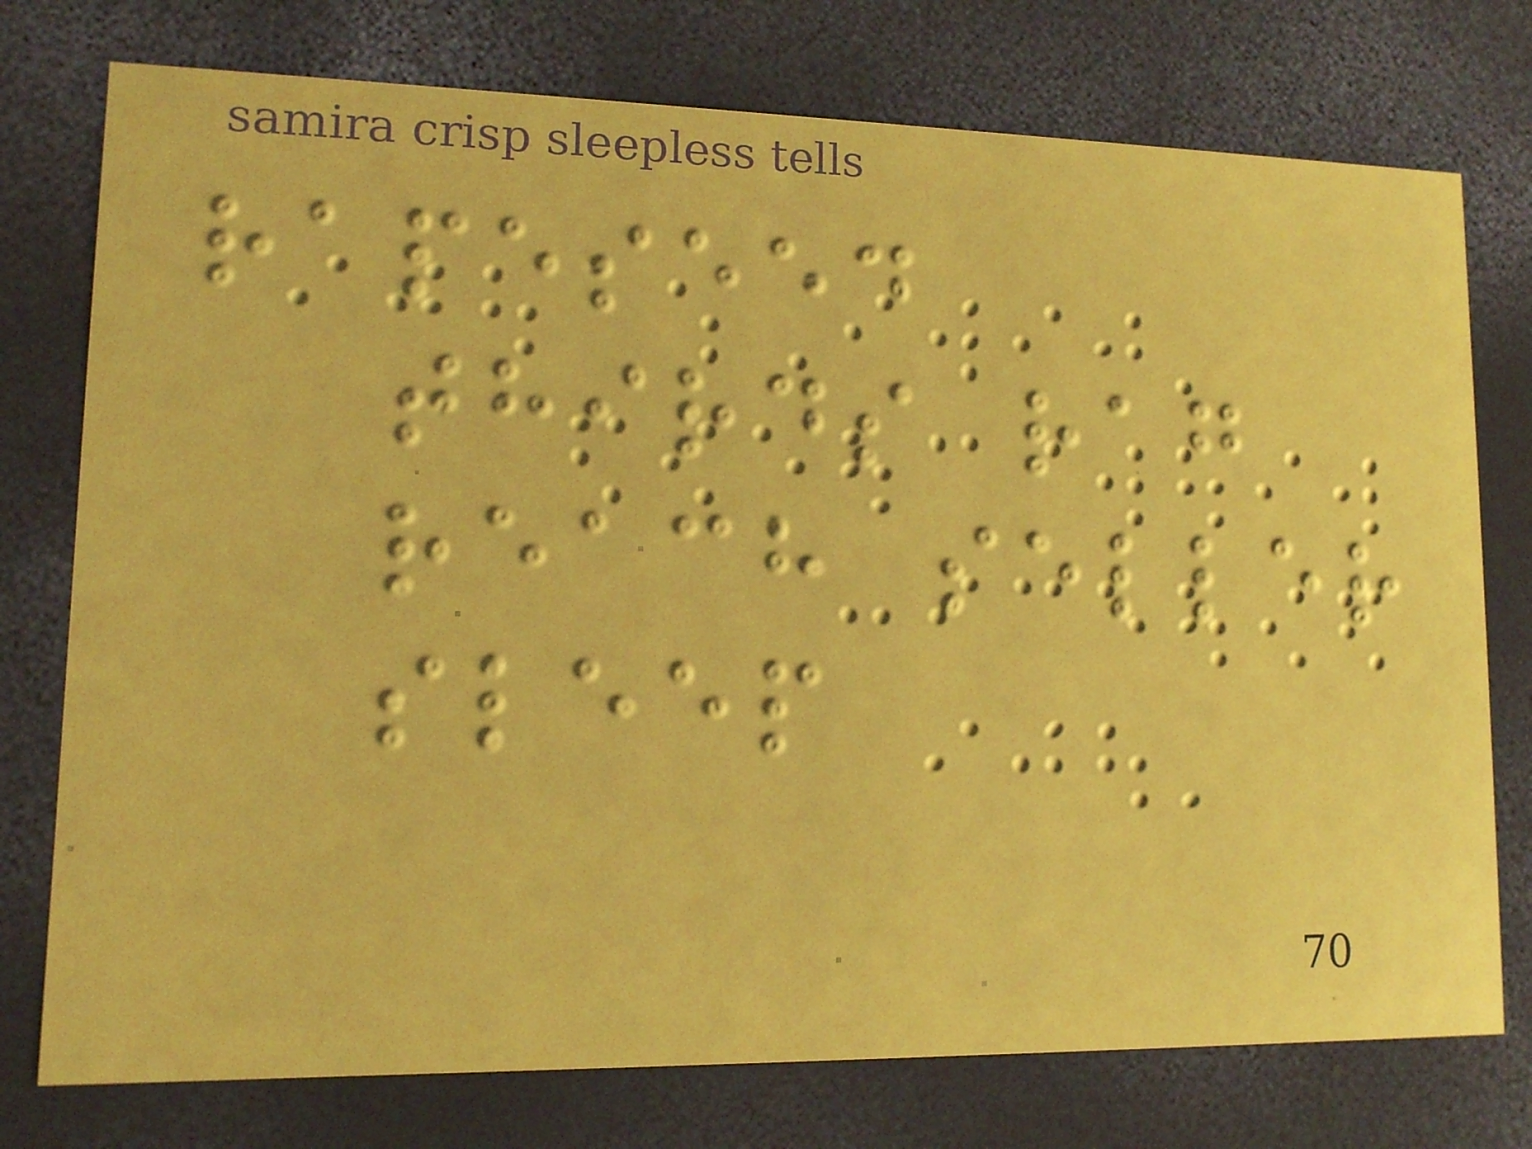rapeseed
thirds rag
reach seller
sleep
